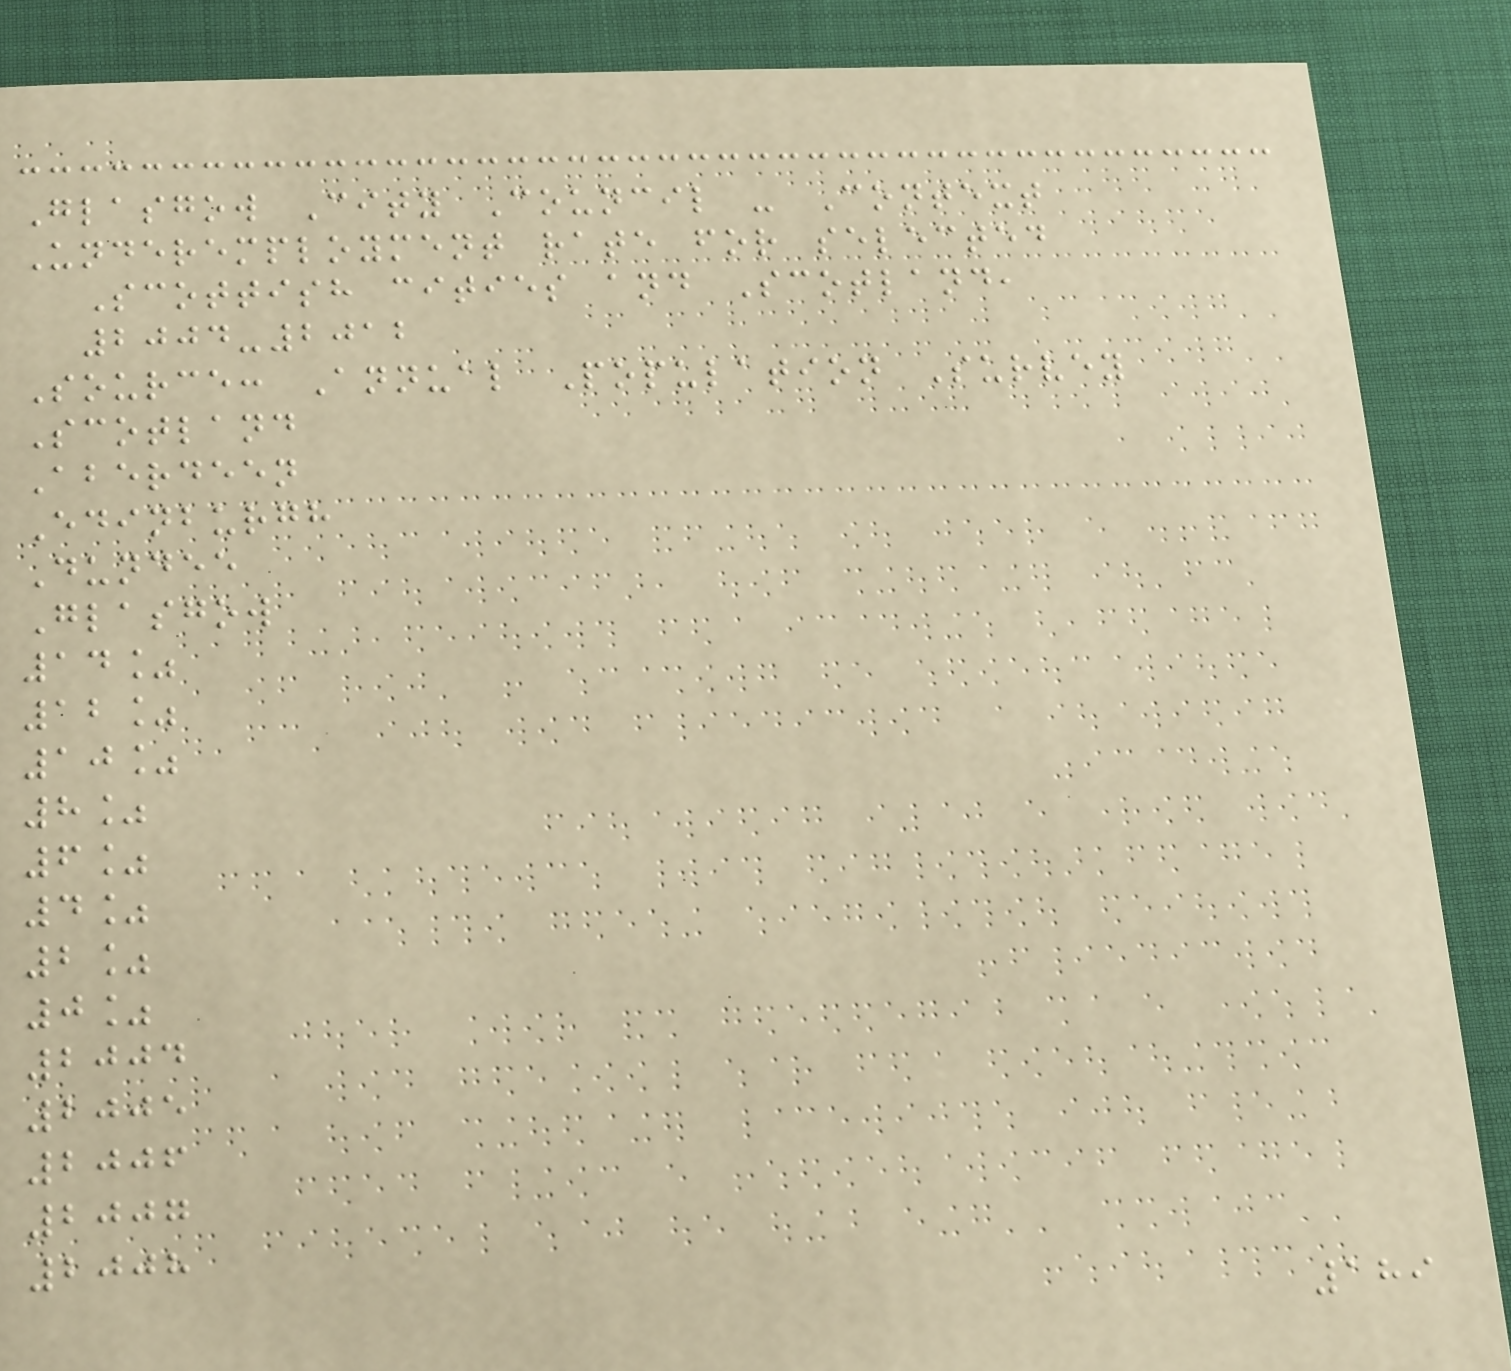Glasgow City Council - Context
Underemployment rate for selected
Scottish cities and Scotland,
2004-2012
Source: Annual Population Survey
Scotland
Aberdeen
Edinburgh
Dundee
Glasgow
14%
12%
10%
8%
6%
4%
2%
0%
2004
2005
2006
2007
2008
189
